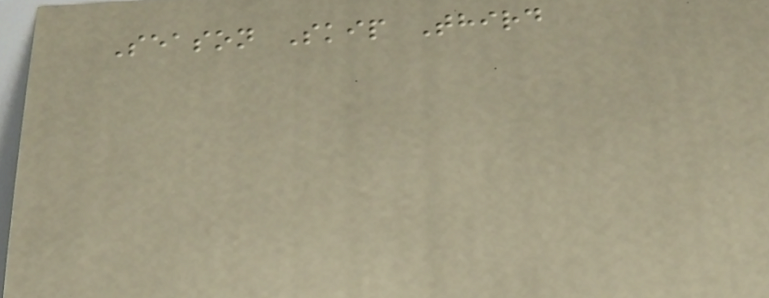Season Skip Third
